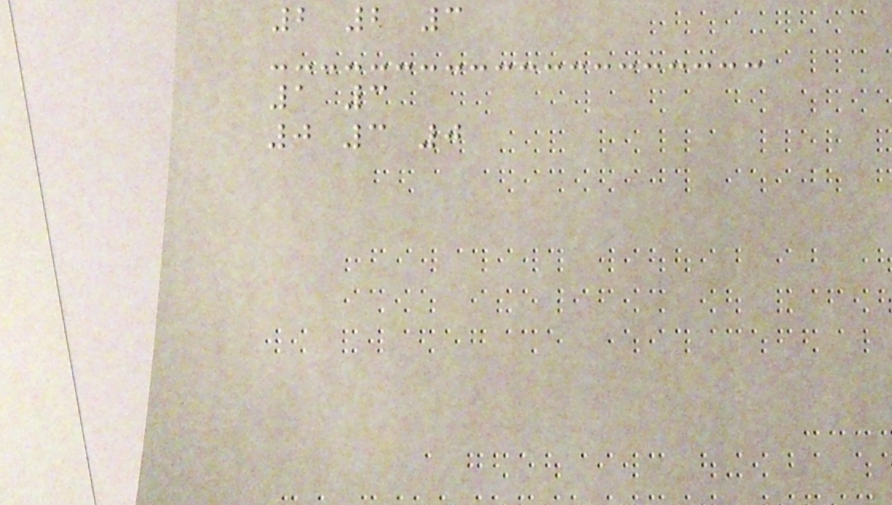2 2 3
1 3
0 3 0
